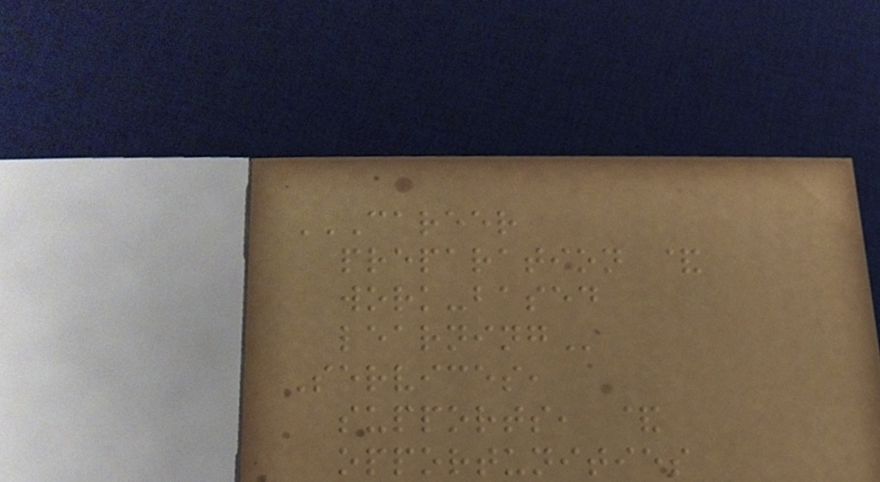CAREER
PREPARATION &
WORK-BASED
LEARNING
Services,
supports, &
opportunities
